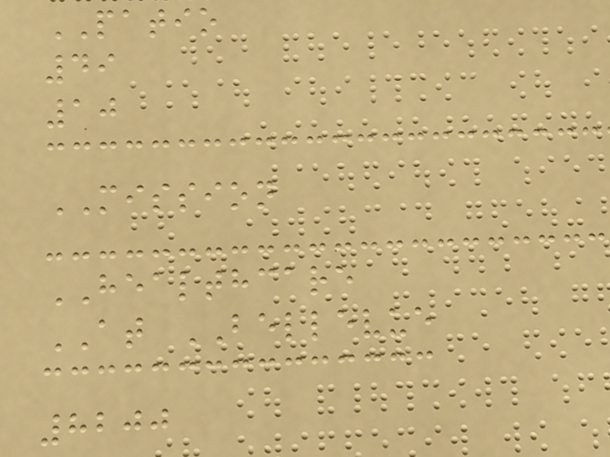PATIO
49
10
MISSION
HEALTHCARE
AT BELLEVUE
8200
